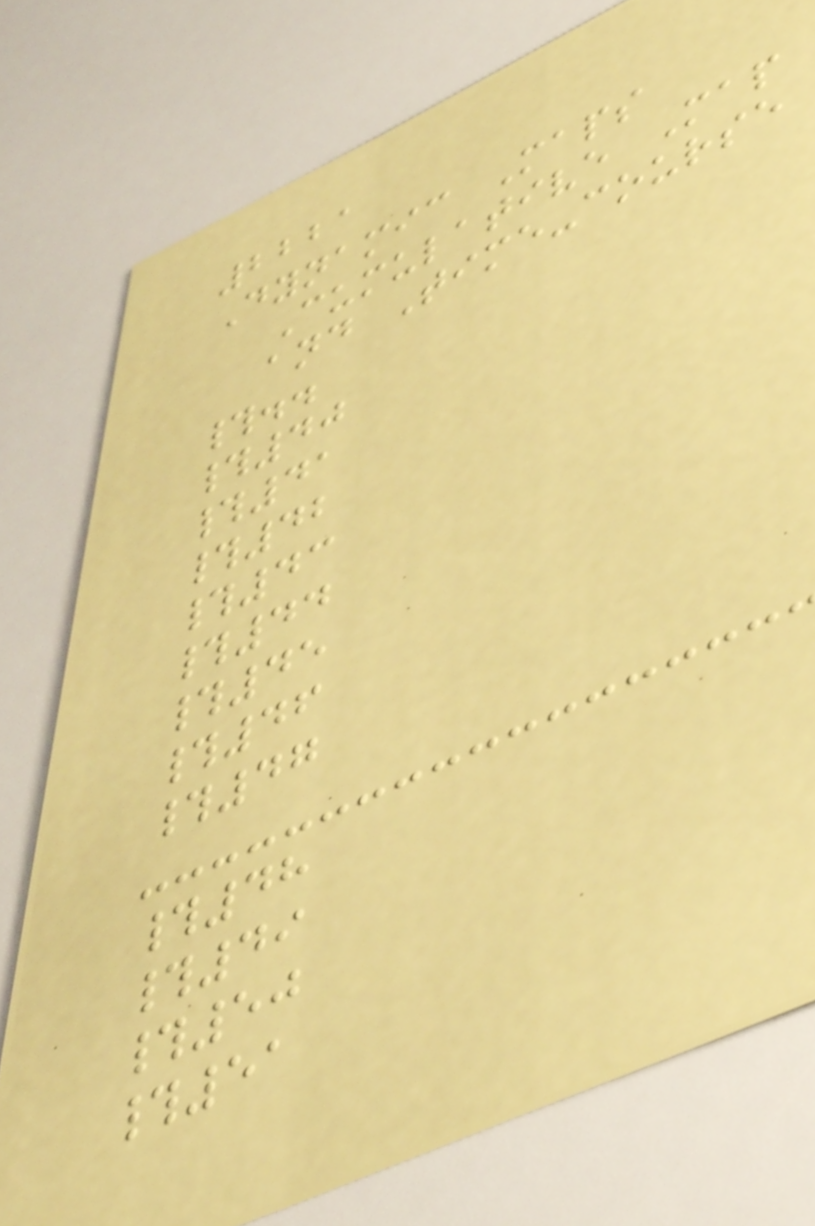2221
Dynamic Maps
Cumulative Map
and Time-course
#..
#40
#41
#42
#43
#44
#45
#46
#47
#48
#49
#50
#51
